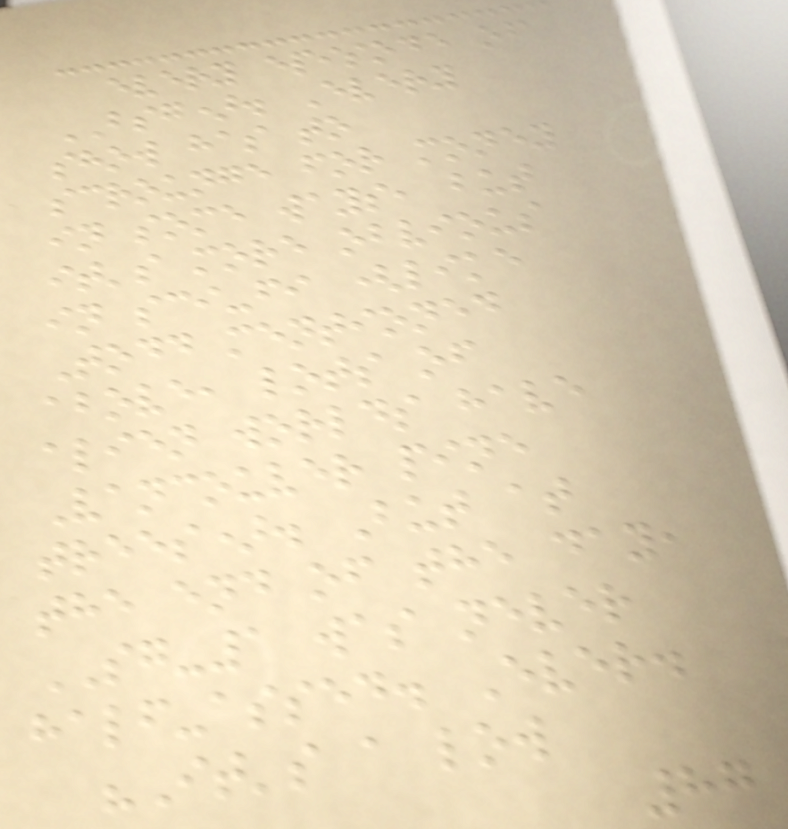every episode of
BSG). Every
show has to
scrounge for money
in some ways, but
it's more obvious
in sci-fi (like
Todd mentioned
above, lots of
alien worlds have
Vancouver pine
trees). But at
the end of the day,
SG-1 was never
half-assed. Ever.
"It's a low
87
